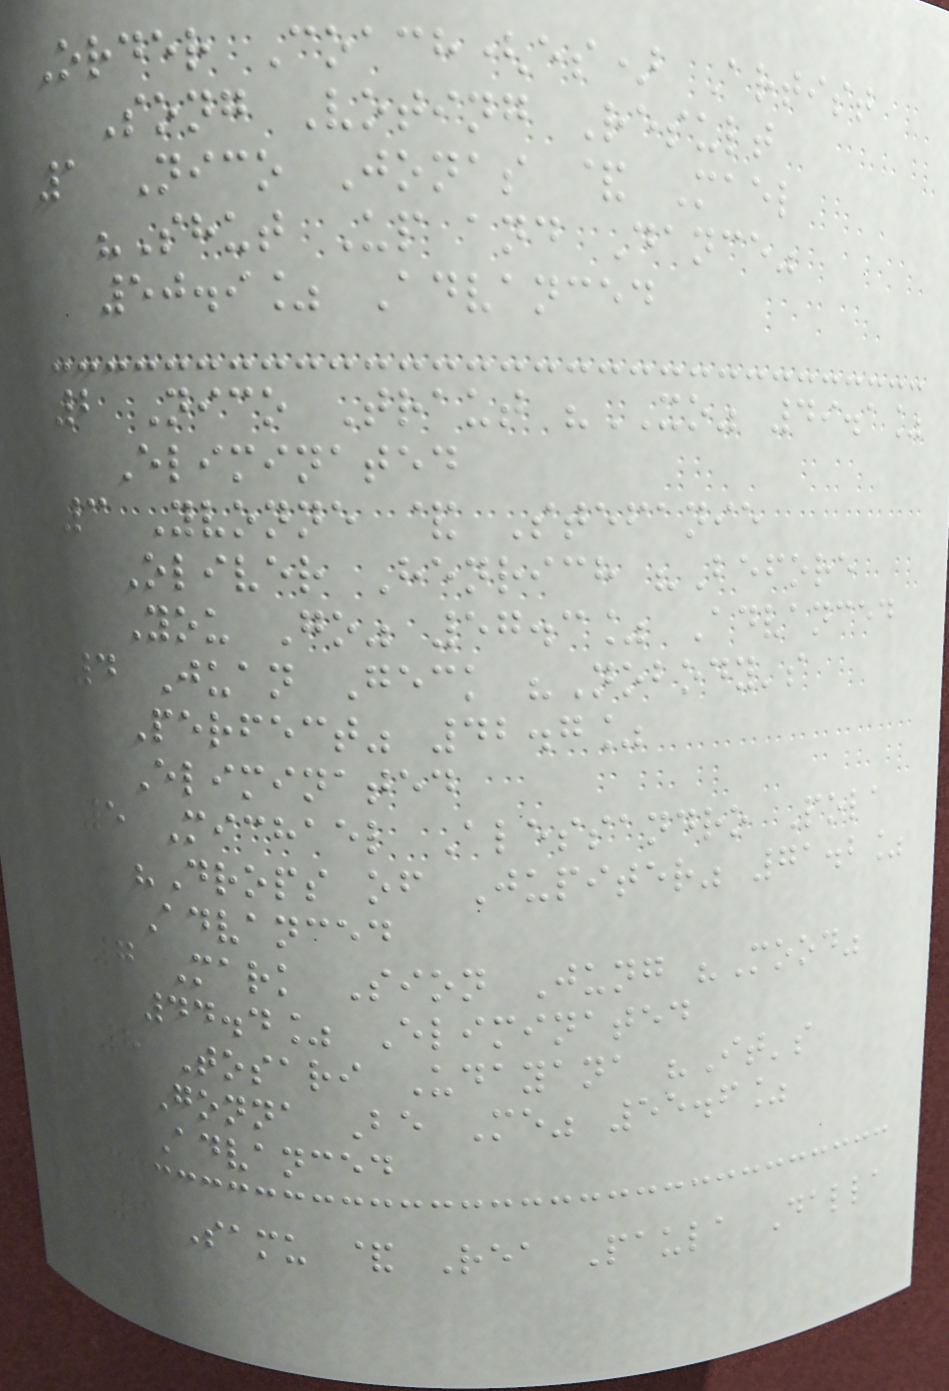Order Coach(es) Artist
Song Voting Result
1 Nico Jonas & Mael
"Shut Up and Dance"
50.9% Advanced
2 Nico Traut "XO" 49.1%
Eliminated
3 Yvonne & Stefanie
Oliver Henrich "Before
You Go" 57.3% Advanced
4 Juan Geck "Nobody's
Perfect" 42.7%
Eliminated
5 Michael Alessandro Pola
"Drops of Jupiter" 71.2%
Advanced
7 Mark Sion Jung "Mood"
44.4% Eliminated
8 Tosari Udayana "It's
Gonna Be Me" 55.6%
Advanced
9 Samu & Rea Paula Dalla
